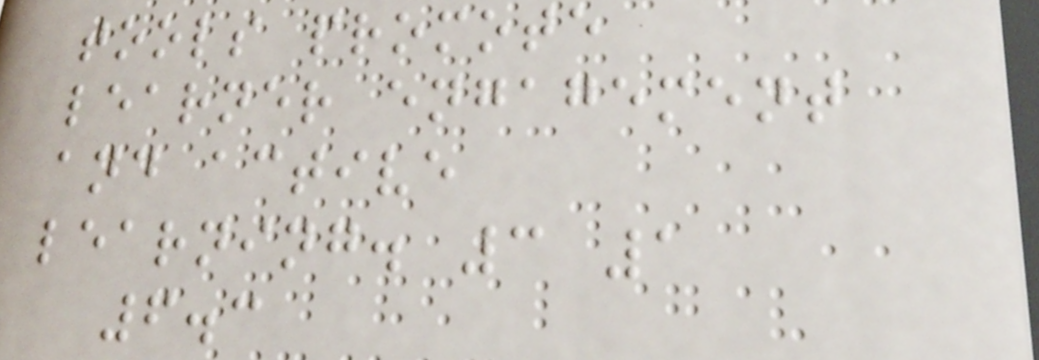tools promote
learner engagement
and active
learning. 3 1
6.3
